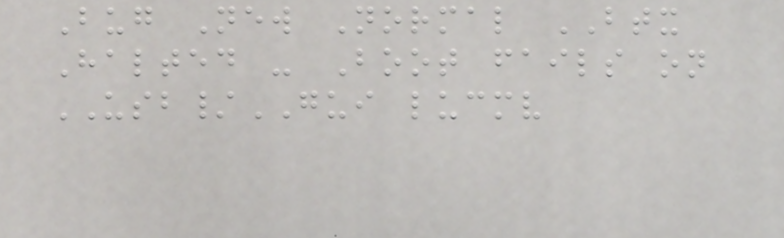Bug New Normal BTX
Halted - Boot fails on
USB/GUI lucmv
